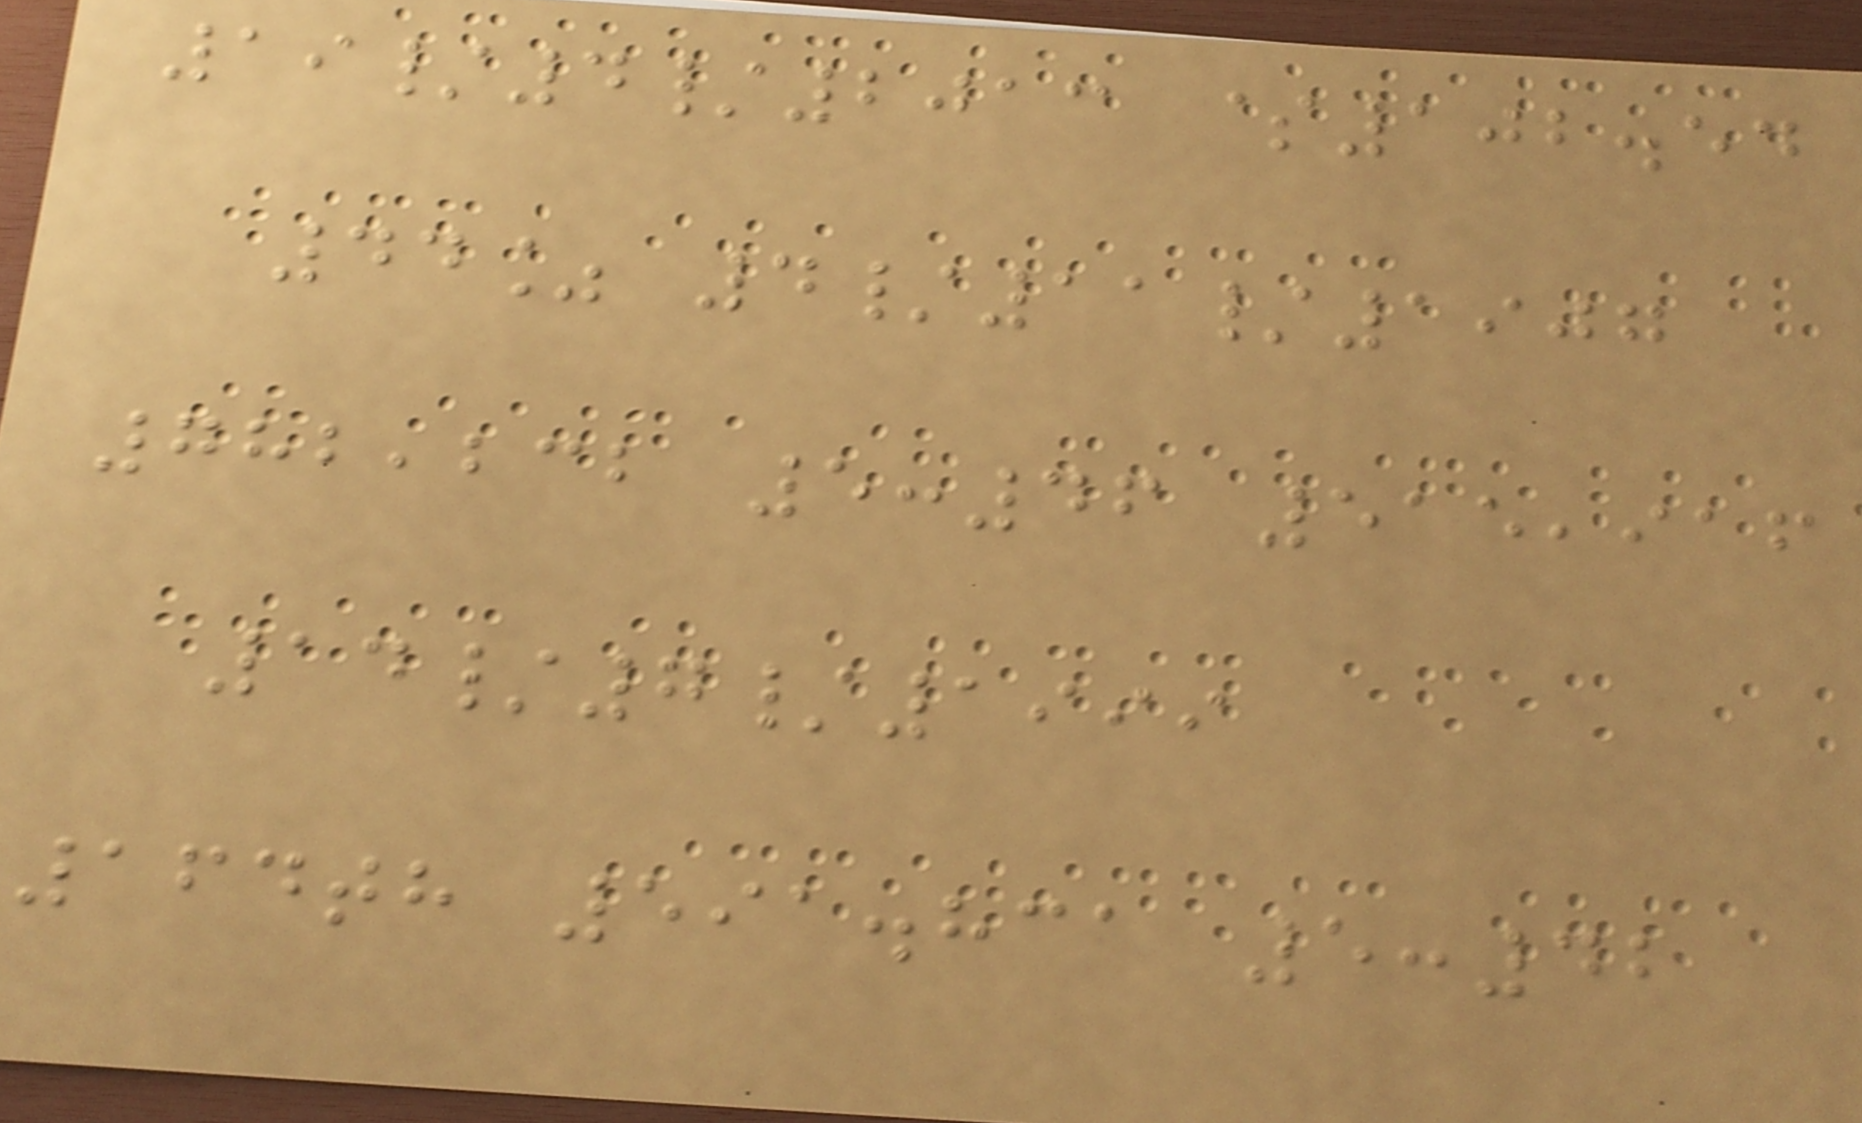19/4/2013 $102.54
44% 4/11/1907
782,232 5:46 515,916
14/7/1999
164th 591.831 5:42
